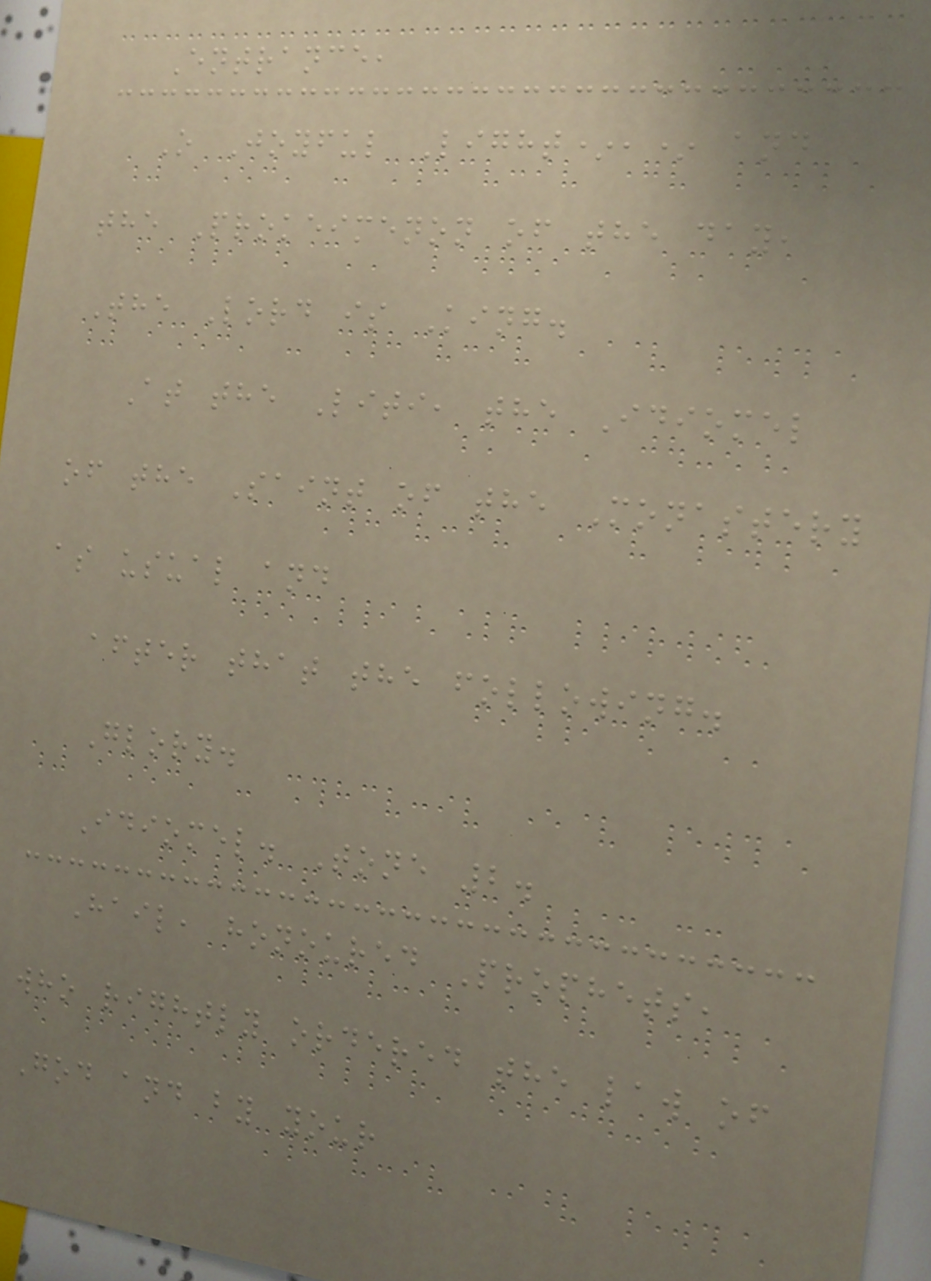Entrance,
O Joyful Light*,* and
the Prokeimenon of the day,
The Lord is King.
At the Liti, the Idiomel
of the Saint of the Monastery
as usual and
after that the following.
Glory.
Idiomel. Tone 2.
Hail, honoured Prophets,
who rightly ordered the law of
God and by your
